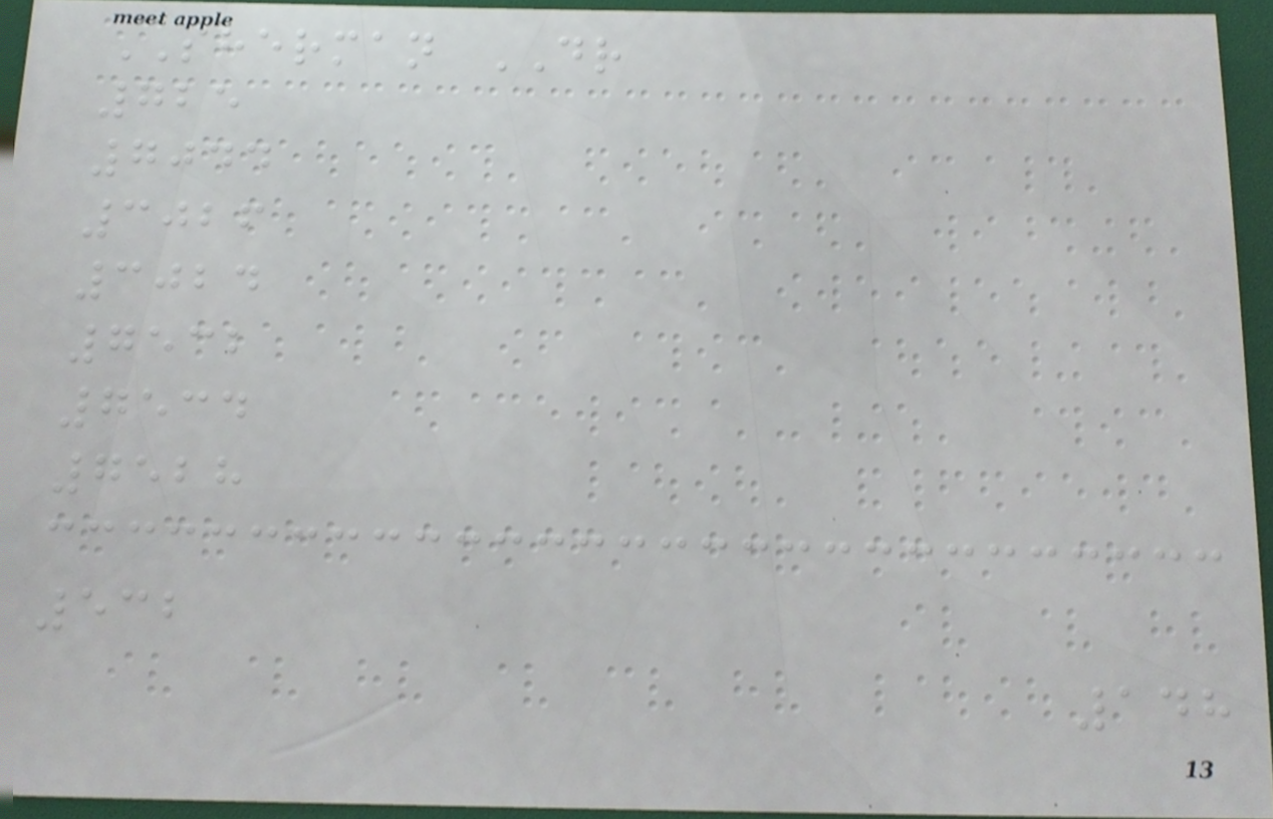SHERMAN DR
725
7044
3026
3024
7532
7534
7528
532
148
